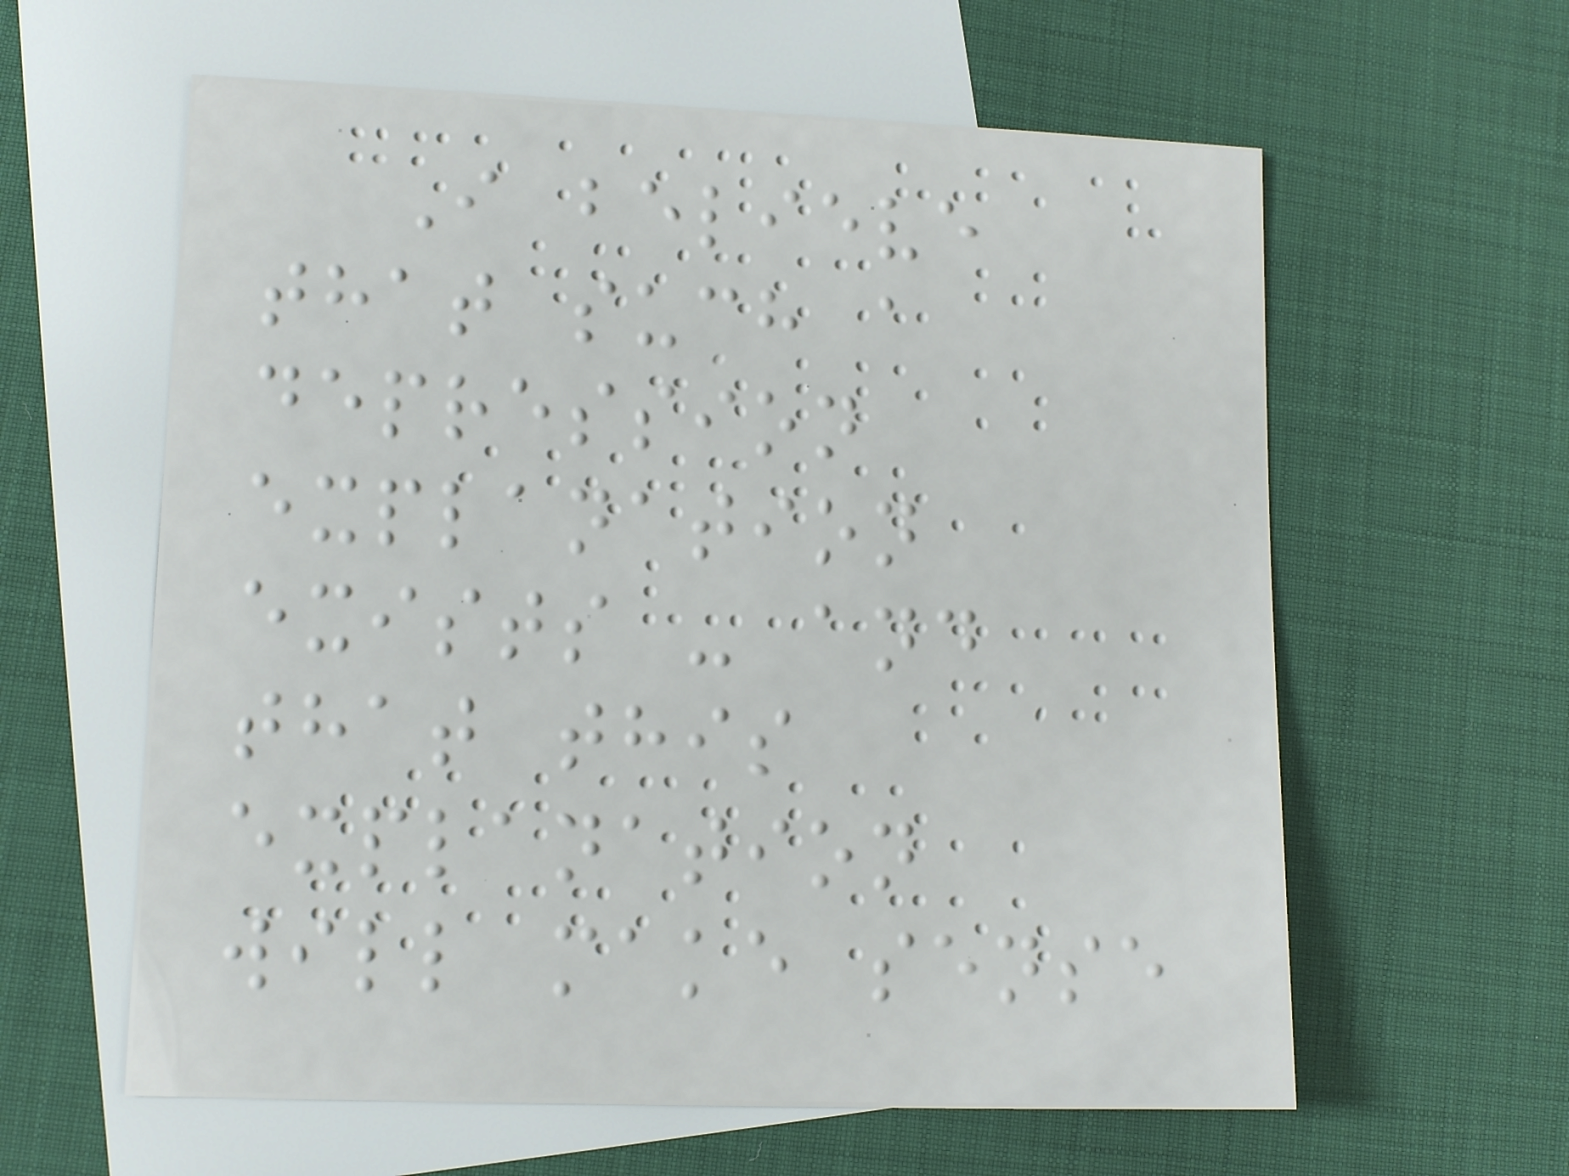I believe
that such a
depression
explanation
exists - and
that this
explanation
will make sense
